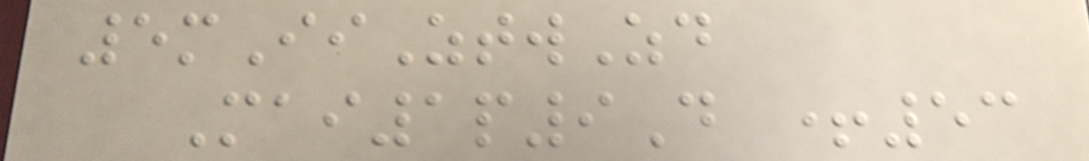5mIiZtwZd
Mai1p9D +53
